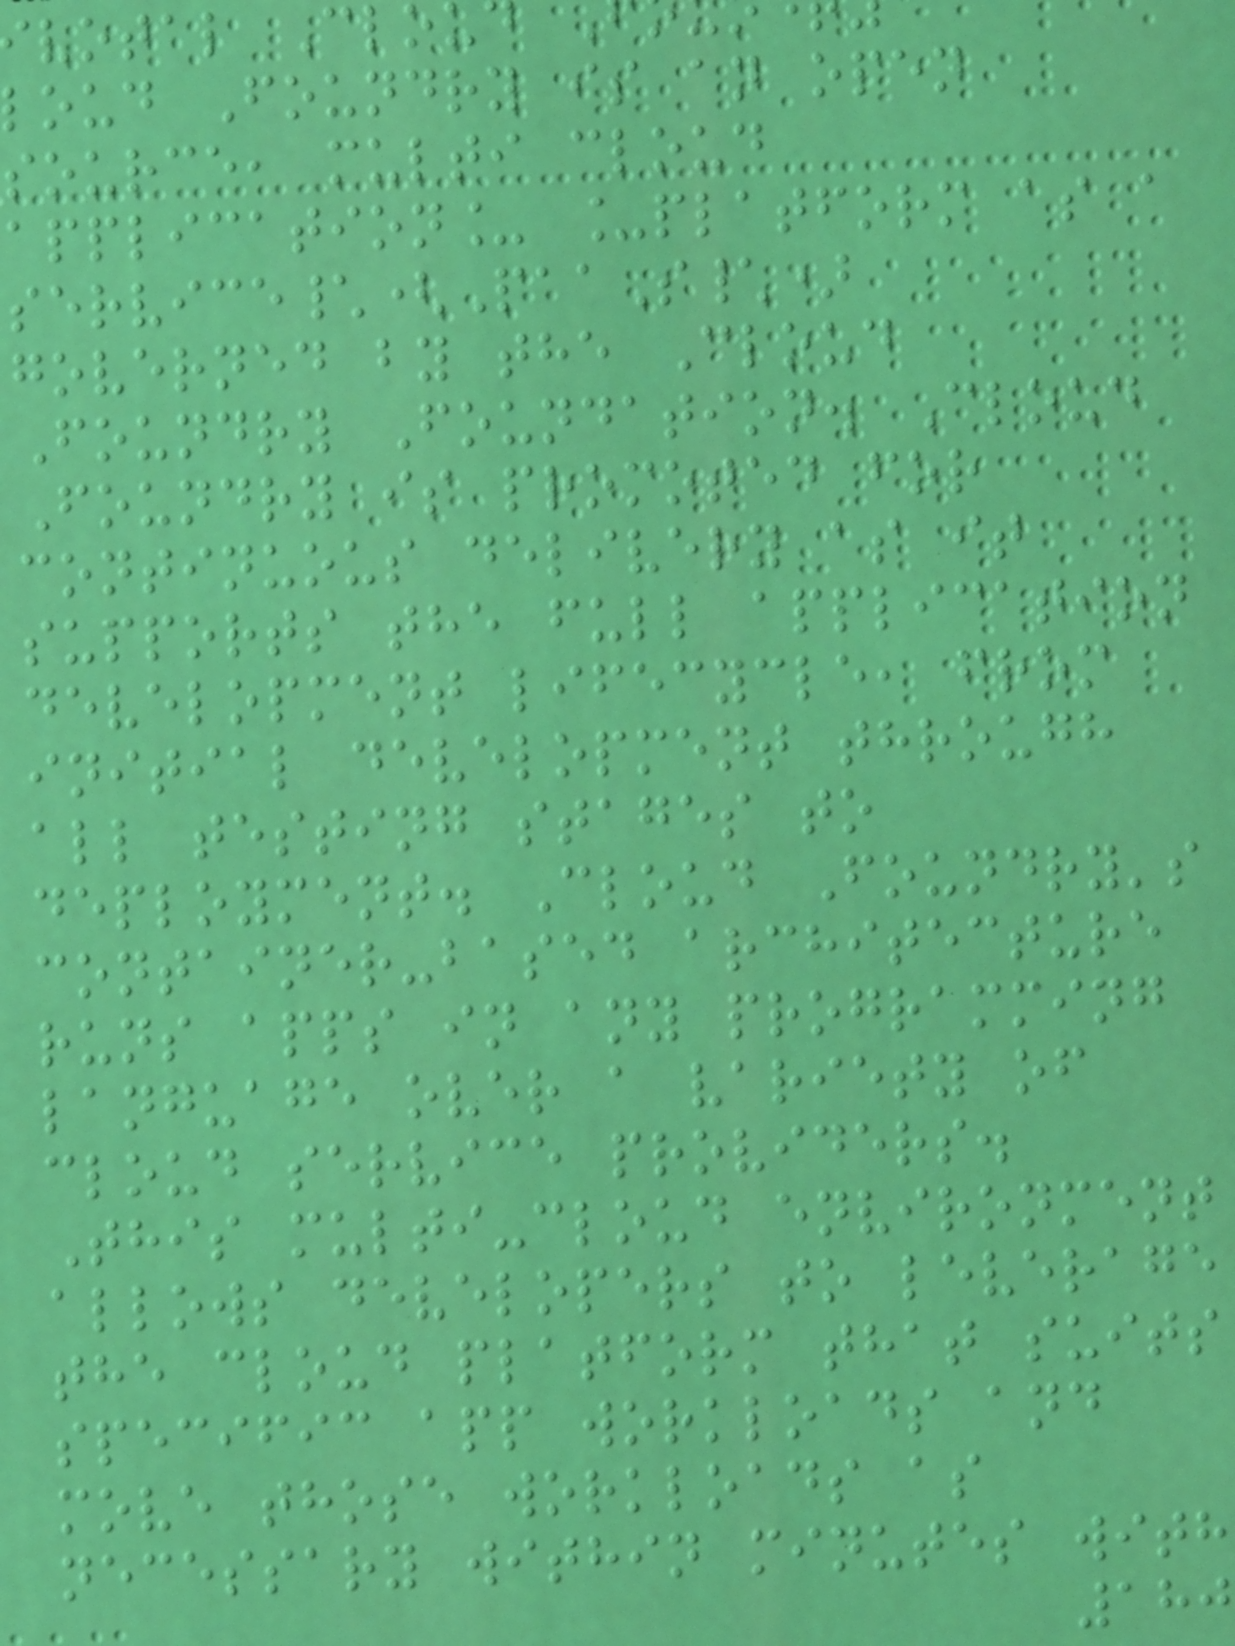votal Clo
loud Foundry is an open
source, multi cloud
application_ _platform as a
service\(PaaS\)
governed by the Cloud
Foundry Foundation. Cloud
Foundry is promoted for
continuous delivery as it
supports the full application
development lifecycle, from
initial development through
all testing stages to
deployment. Cloud Foundry's
container-based architecture
runs apps in any programming
language over a variety of
cloud service providers.
This multi-cloud environment
allows developers to leverage
the cloud platform that suits
specific app workloads and
move those workloads as
necessary within minutes with
180
